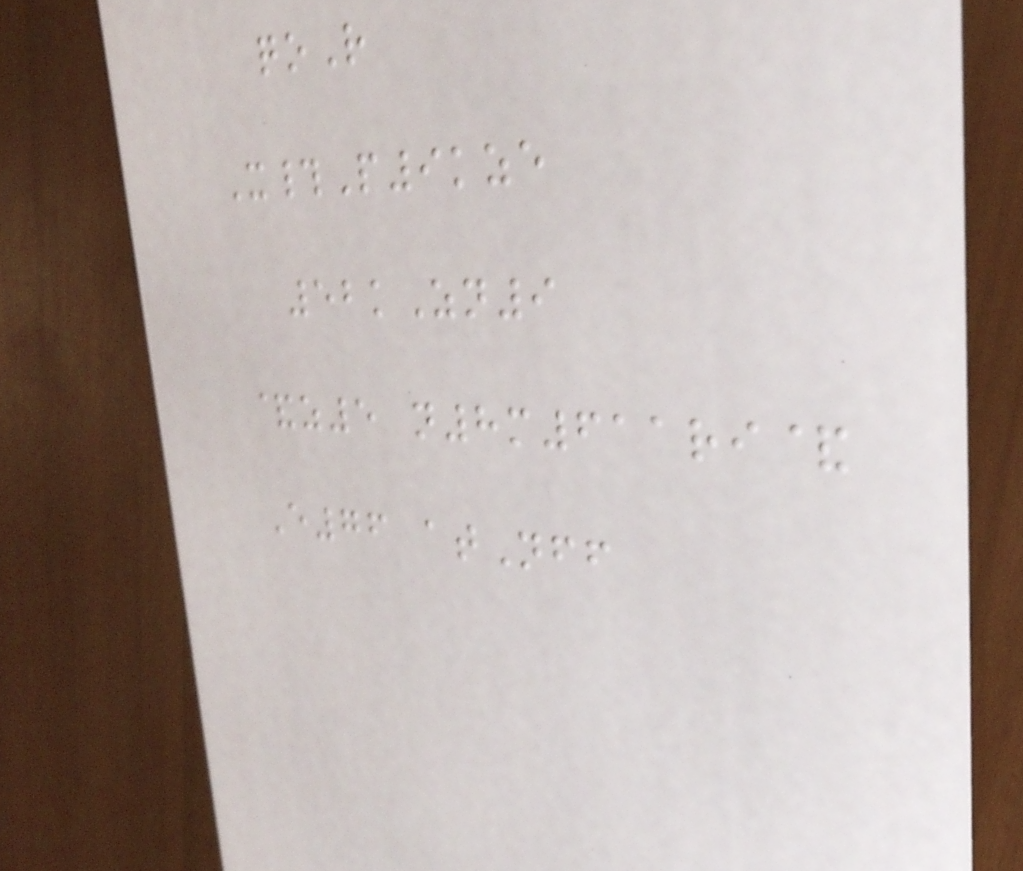qoR
X#P9kze
52kZn9
&z5 n8m611ri&
E76 atNff
